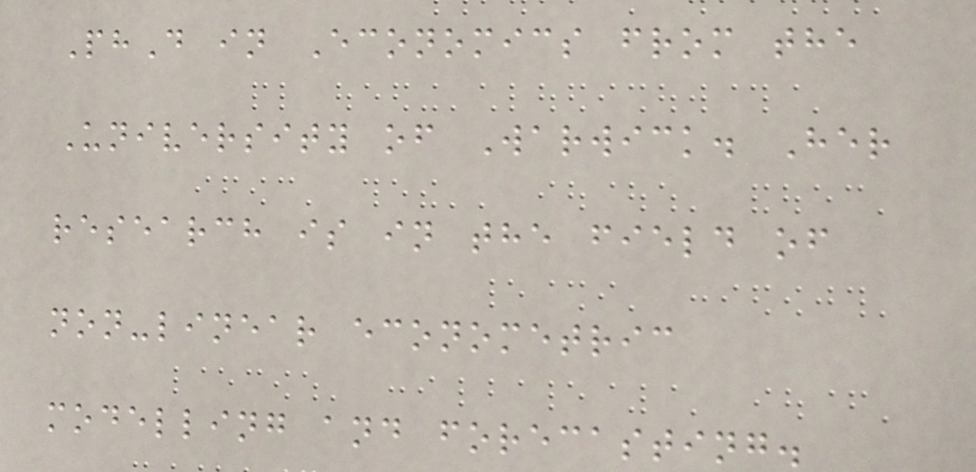PhD in Economics from the
University of Warwick. Her
research is in the field of
non-linear econometric
modelling and forecasting.
